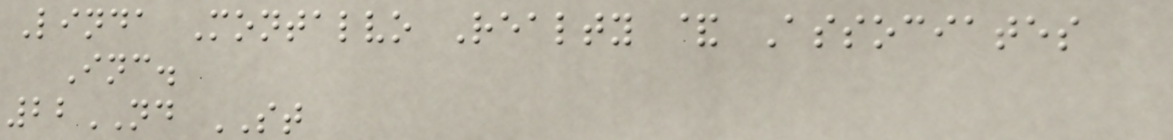Linda Montalvo Realty & Associates
Inc.
22ND ST
